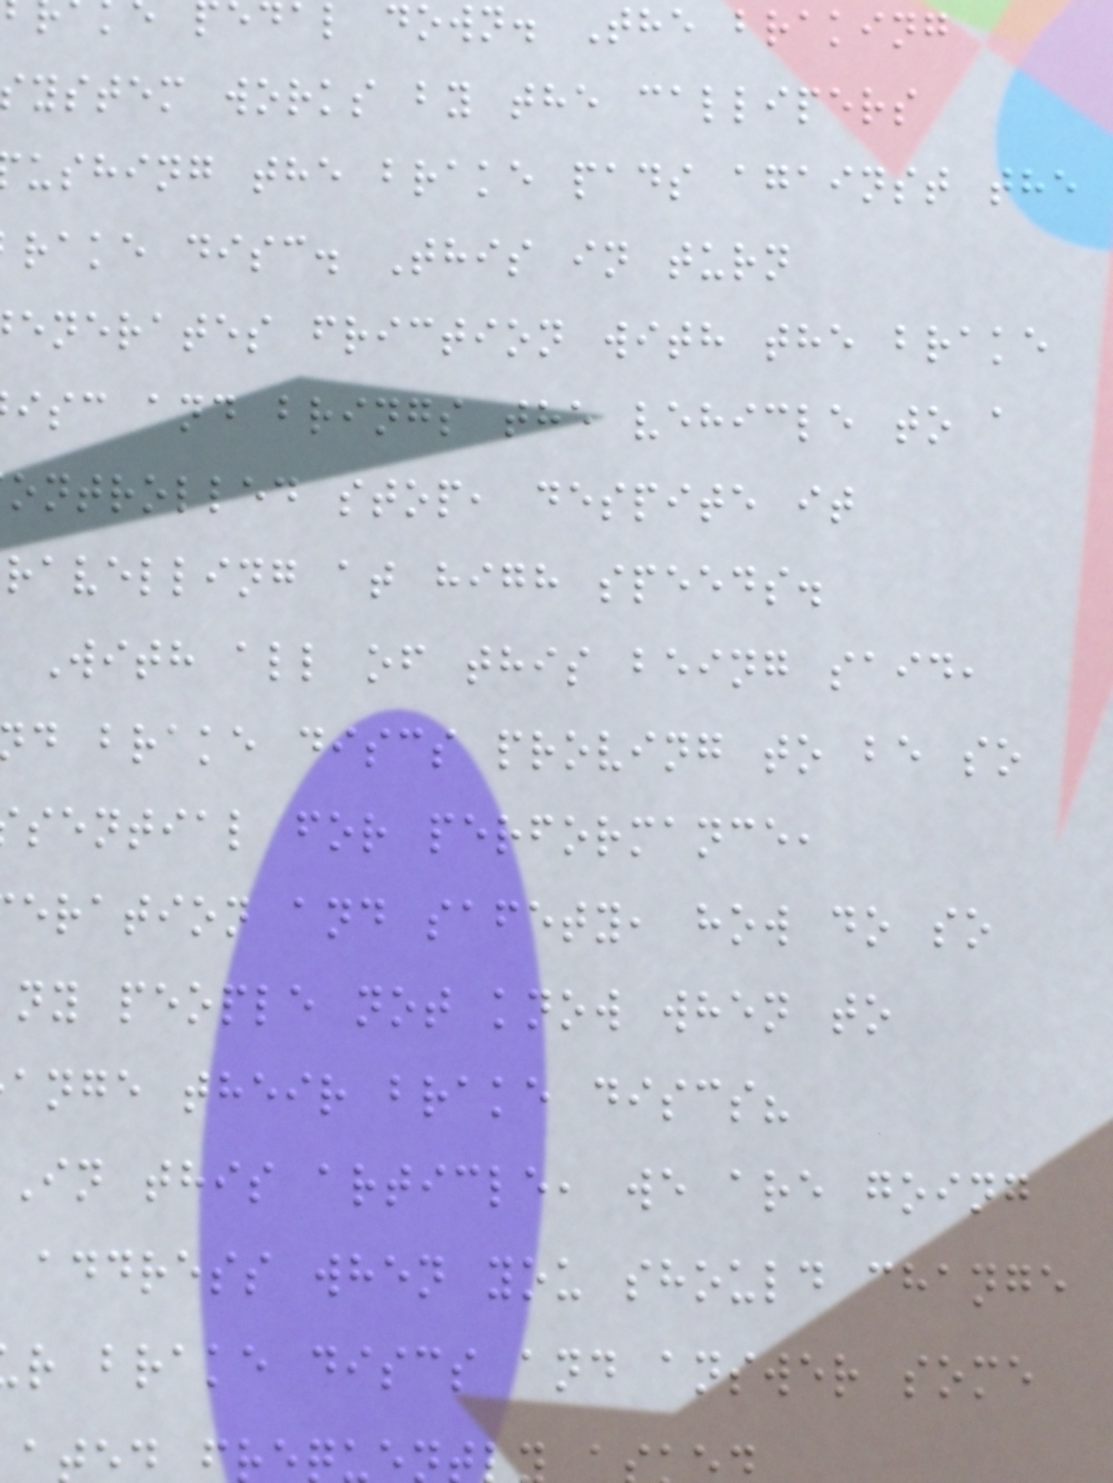dal down. The braking
system works by the callipers
ushing the brake pads against the
rake disc. This in turn
enerates friction with the brake
isc and brings the vehicle to a
ontrolled stop, despite it
ravelling at high speeds.
With all of this being said,
d brake discs proving to be so
sential for performance,
eration and safety, how do so
ny people not know when to
ange their brake discs?
In this article, we are going
address when you should change
r brake discs and answer some
